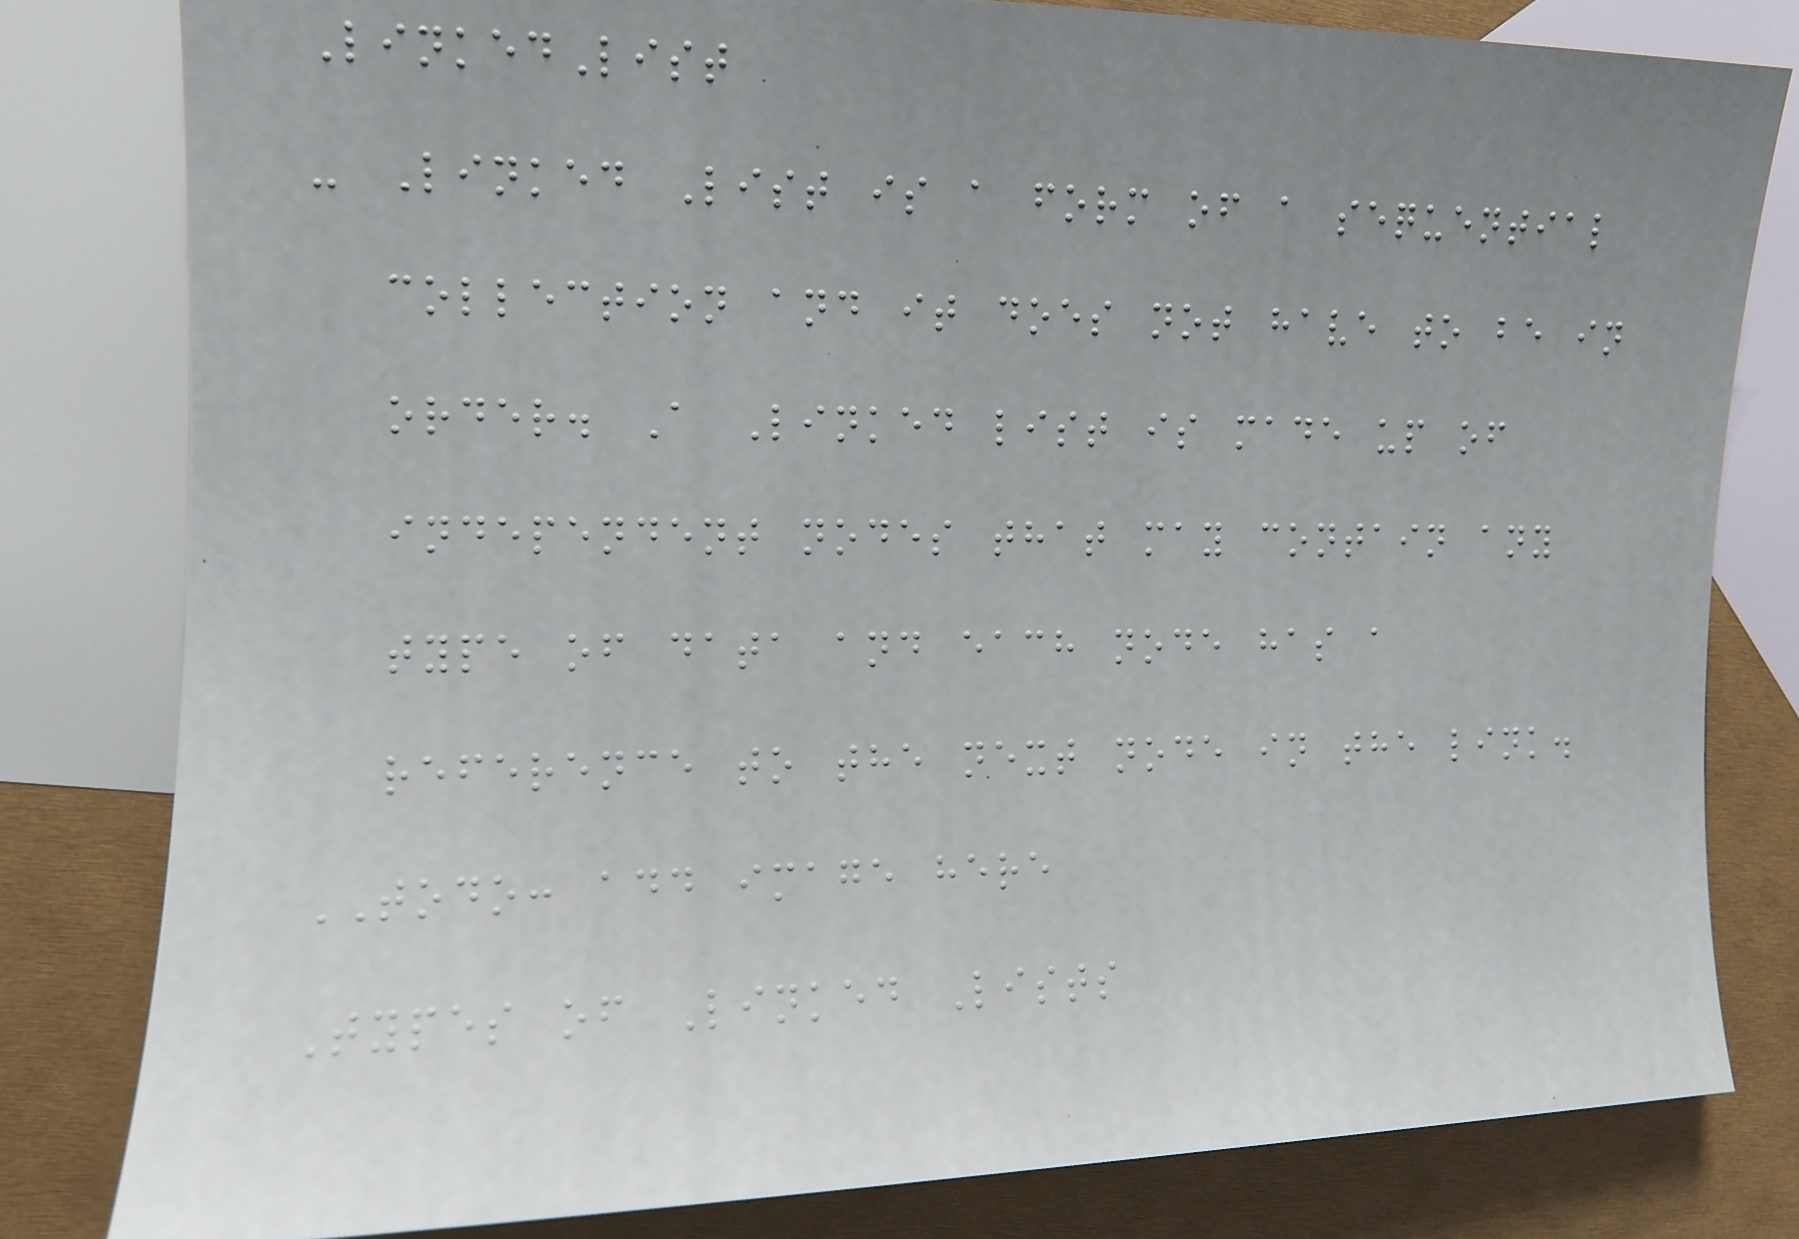LinkedList
- Linked List is a form of a sequential
collection and it does not have to be in
order. A Linked list is made up of
independent nodes that may contain any
type of data and each node has a
reference to the next node in the link.
TODO: add image here
Types of Linked Lists
